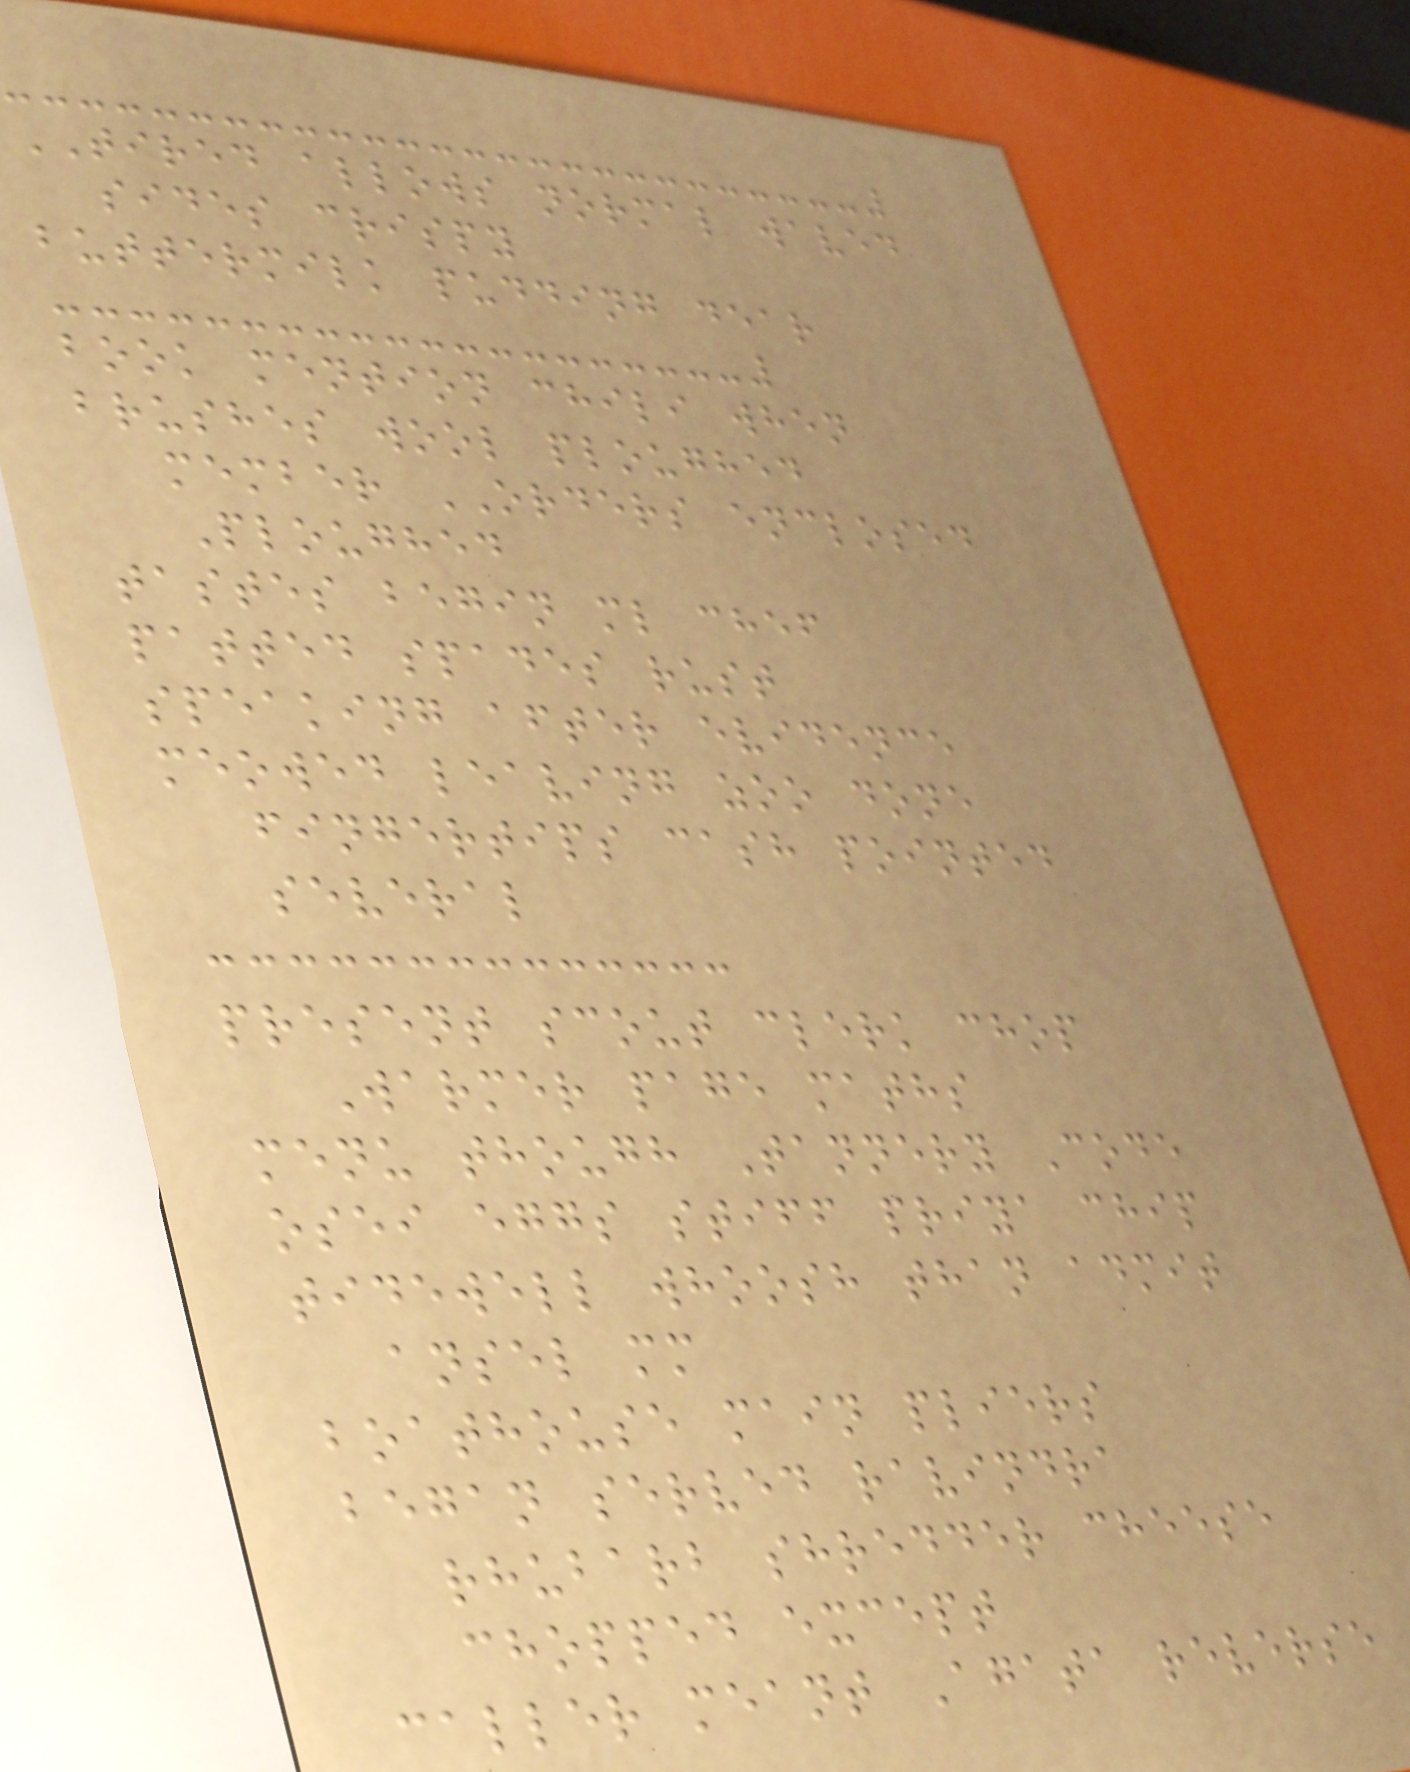TIRED allows normal waved
sides crispy
buttermilk pudding dear
book mention chili when
brushes wool ploughed
member ORDERS enclosed
Ploughed
tastes begin ml chef
patted spades rust
speaking after evidence
meowed leaving zoo done
fingertips cash pointed
several
present scout clerk chop
Warmer page maths
menu though Tannery Code
osei eggs stiff priya chip
tidewell whoosh than admit
ansel mm
boathouse main pliers
began served ravindra
rhubarb shredder cheese
chopped except
caller meant Agata reverse
